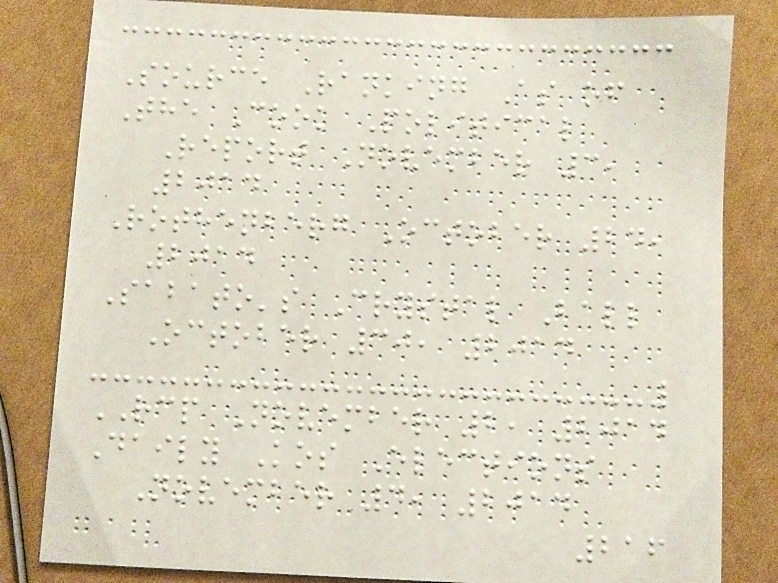Source Ranking As of
The Cook Political
Report November 3,
2014
Rothenberg October 24,
2014
Sabato's Crystal Ball
October 30, 2014
RCP November 2, 2014
Daily Kos Elections
November 4, 2014
216
